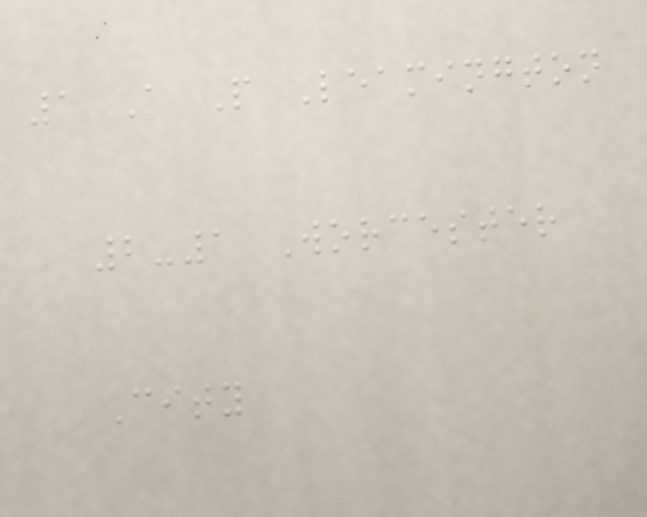1 A P Leamington
2-1 Worcester
City
